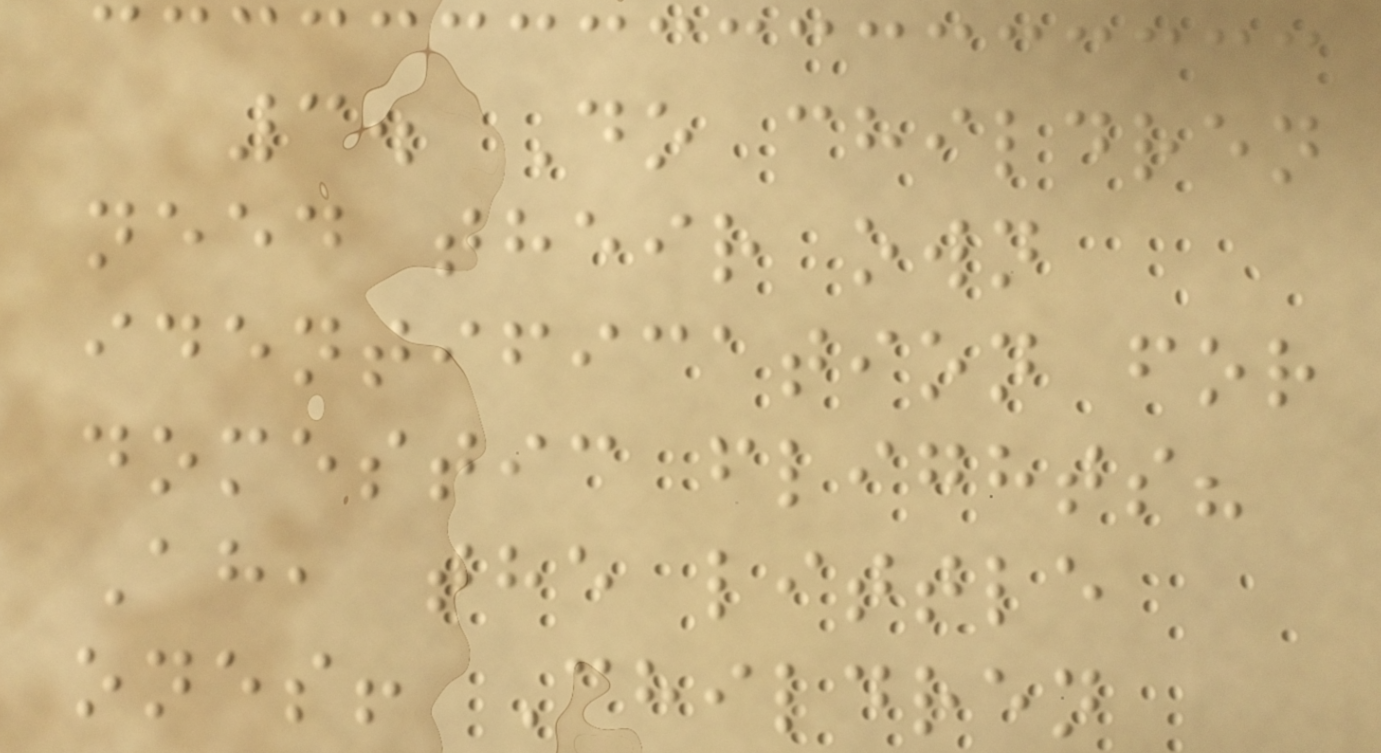3. Do children
need their own
identification for
domestic flights?
Ah, the little
ones! Children
